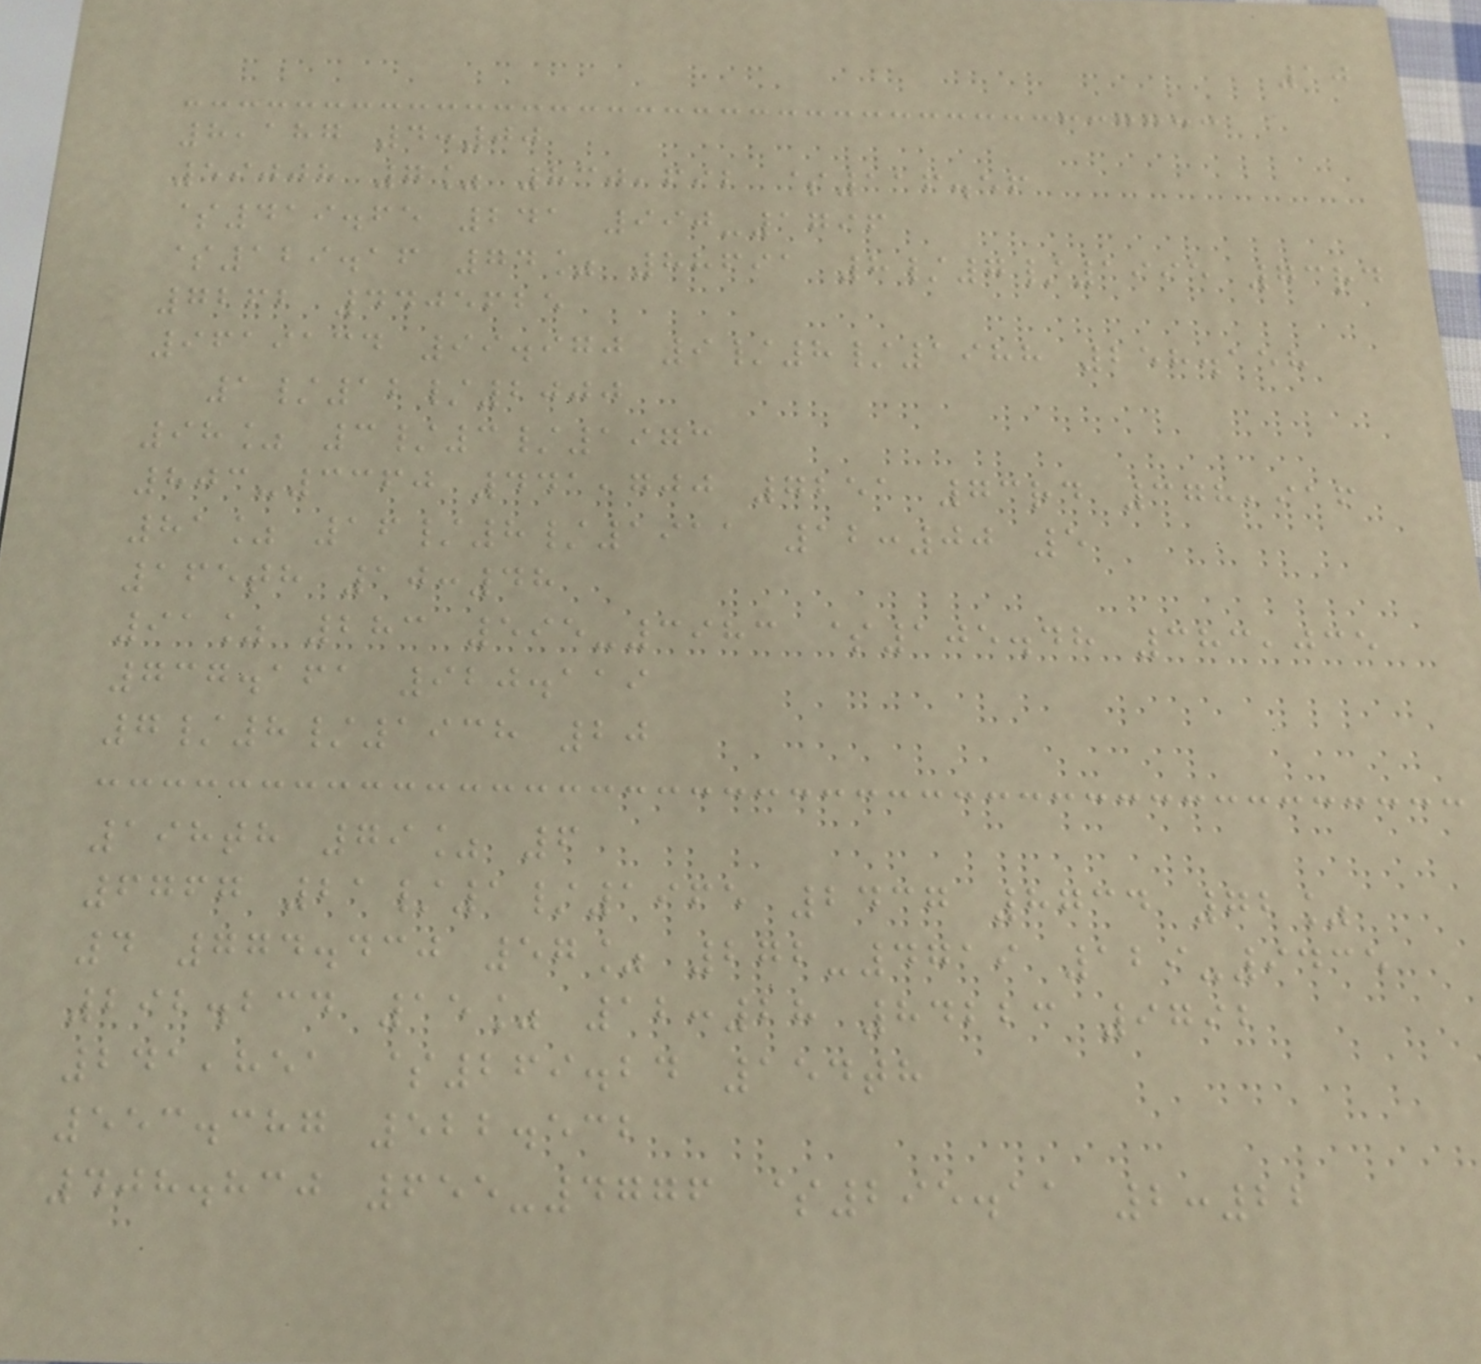10
8,187 4:00
59008 7% 830,692 $116.56
$419.65 241 990-1796
$129.16 74% 88691 8/7/1995 73rd
7262 4405625
9619134 99.970 9/8/1988 258.158
1/12/2000
98% 3/3/1973
803-3360 441,700 7251 73rd 378,916
81% 16/8/1911 12:00 5
165th 10:48
91% 283 595-3983 $105.48 383,035
737.161 920.119
7/8/1938 20
198th 79% 6
6767 21/1/1965 2437 8734 72%
4 774.430 57% 272-4719 129-9435
292.234 15% 12:28 84223 9792
241,851 $269.24 154th
553.387 522.532
408.830 655-4776 $295.11 2:22
